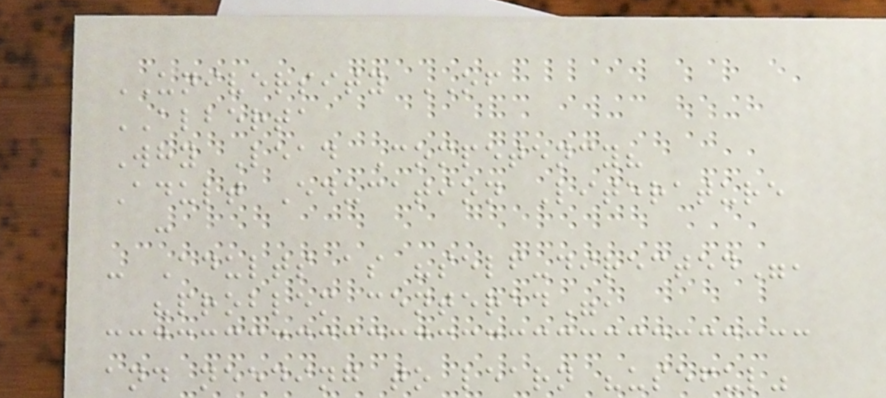UNIVERSITY OF
ALBERTA
Why Lead Competency?
Adult Education Literature
:
- Adults as "self-directed",
"problem centered",
and needing to learn "useful"
